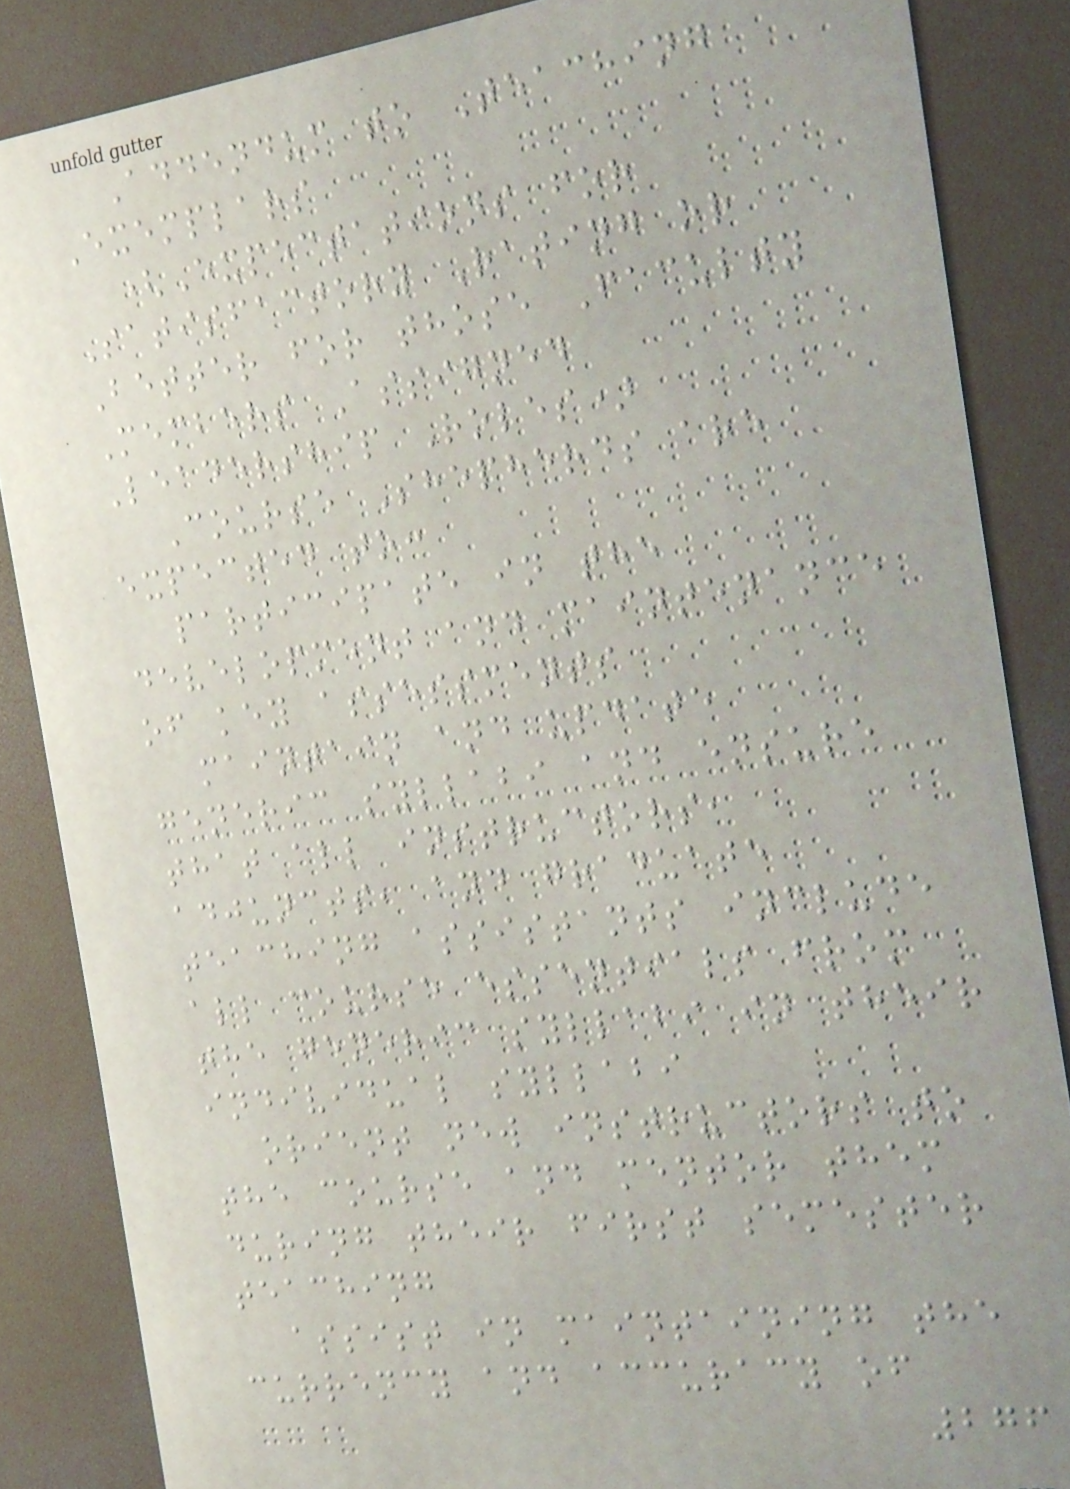Addendum to Teaching
Exemplars
(Expectations for
Satisfactory Rating or
Better for those Faculty
Members Assigned
Leadership Roles)
Course Shepherds are
expected to:
participate in the
development and maintenance
of key assessments
maintain and update
generic syllabi and ensure
that all instructors,
adjuncts, and graduate
teaching assistants include
all course essentials from
the generic syllabi in their
individual syllabi
orient new instructors to
the course and mentor them
during their first semester
teaching
assist in maintaining the
currency and accuracy of
276
